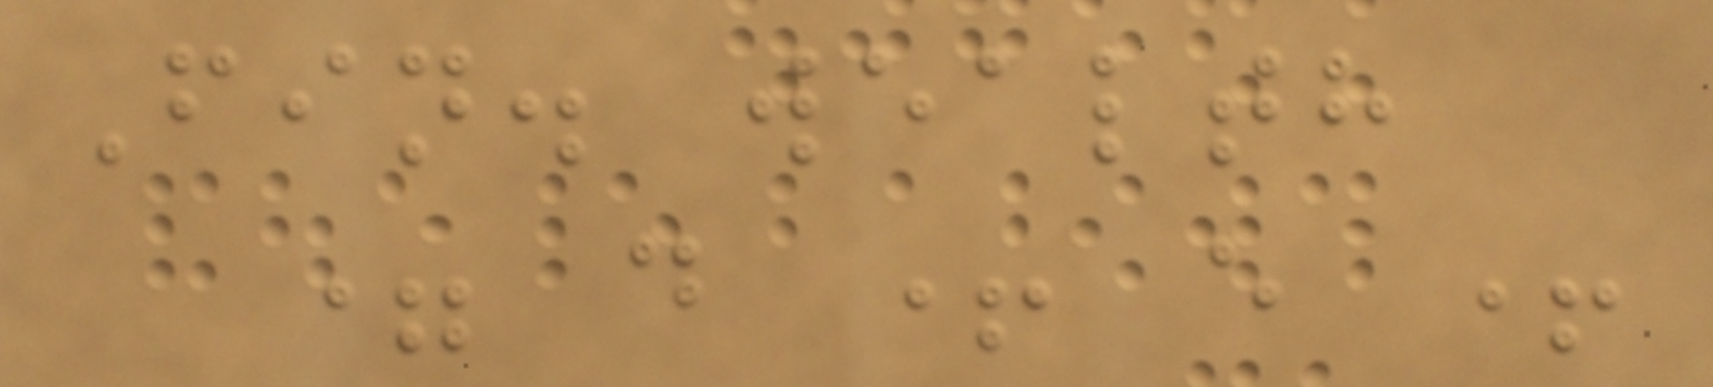Fin. wealth
= d + e +
